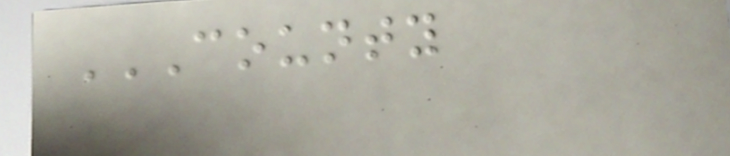COUNTY
